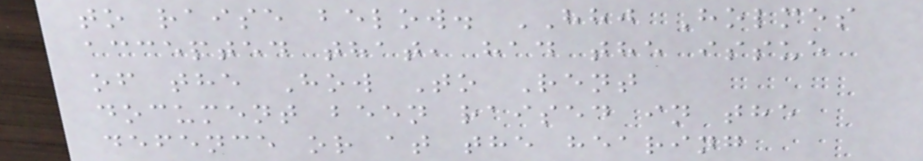to raise below. HHJ Holmes
accepted that, had the issue
of the How To Rent
document been raised in the
defence or at the hearing
